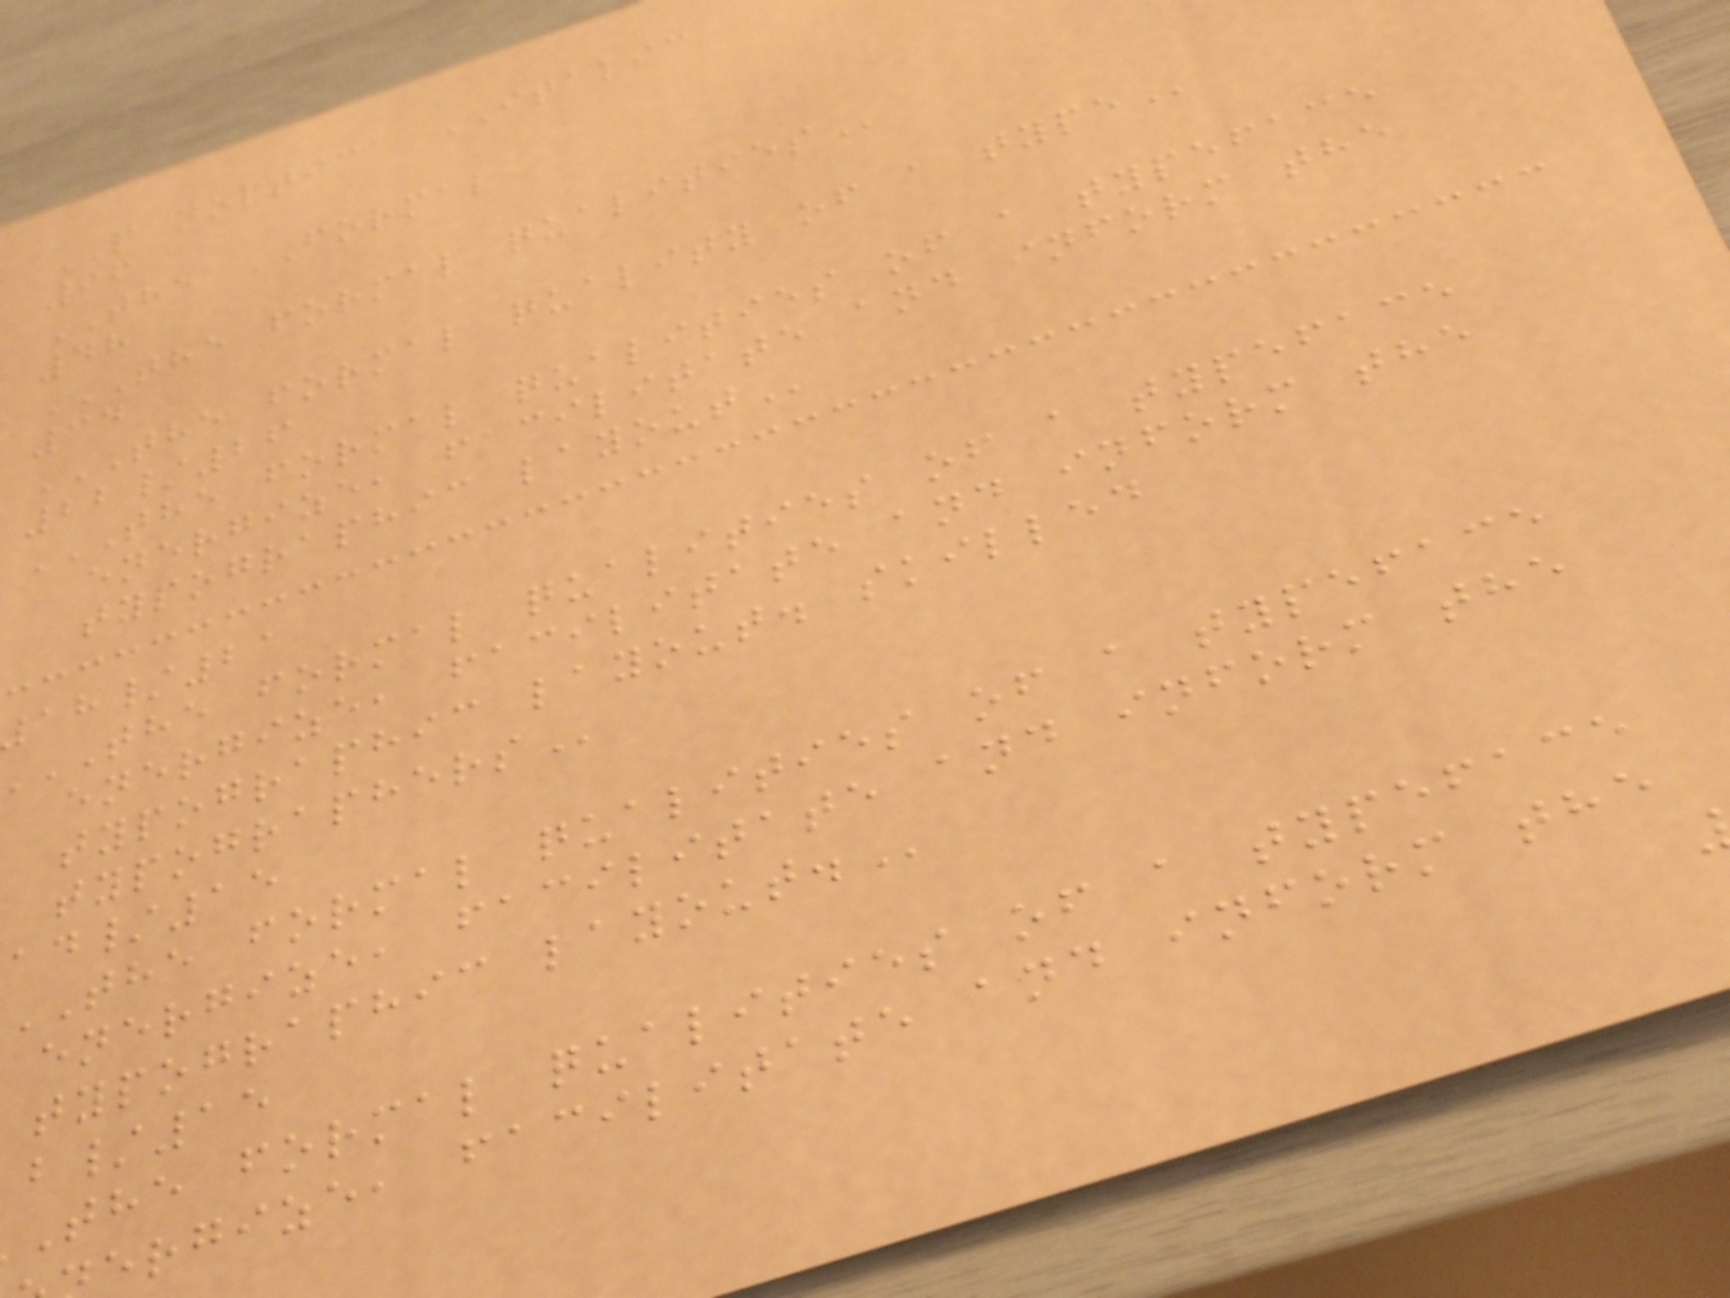PANOPTICA ITALIC
96
THE FORMAL
48
THE FORMAL QUALITIES
34
THE FORMAL QUALITY OF A TYPE
22/26
THE FORMAL QUALITIES OF A TYPEFACE
energize, facilitate and inform the
typographic
/21
THE formal qualities of a typeface
energize, facilitate and inform the
typographic layout. skilled
/15
THE formal qualities of a typeface
energize, facilitate and inform the
typographic
/15
the formal qualities of a typeface
ergize, facilitate and inform the
